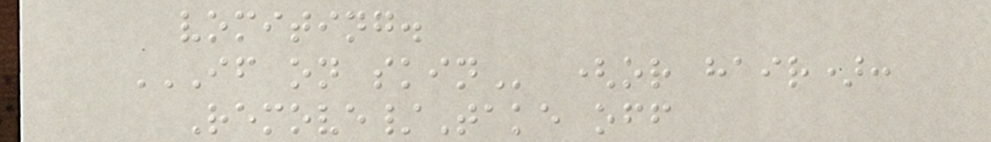vomiting.
IF ON SKIN (or hair):
Remove/Take off
